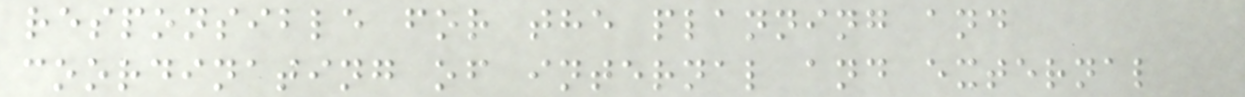responsible for the planning and
coordinating of internal and external
